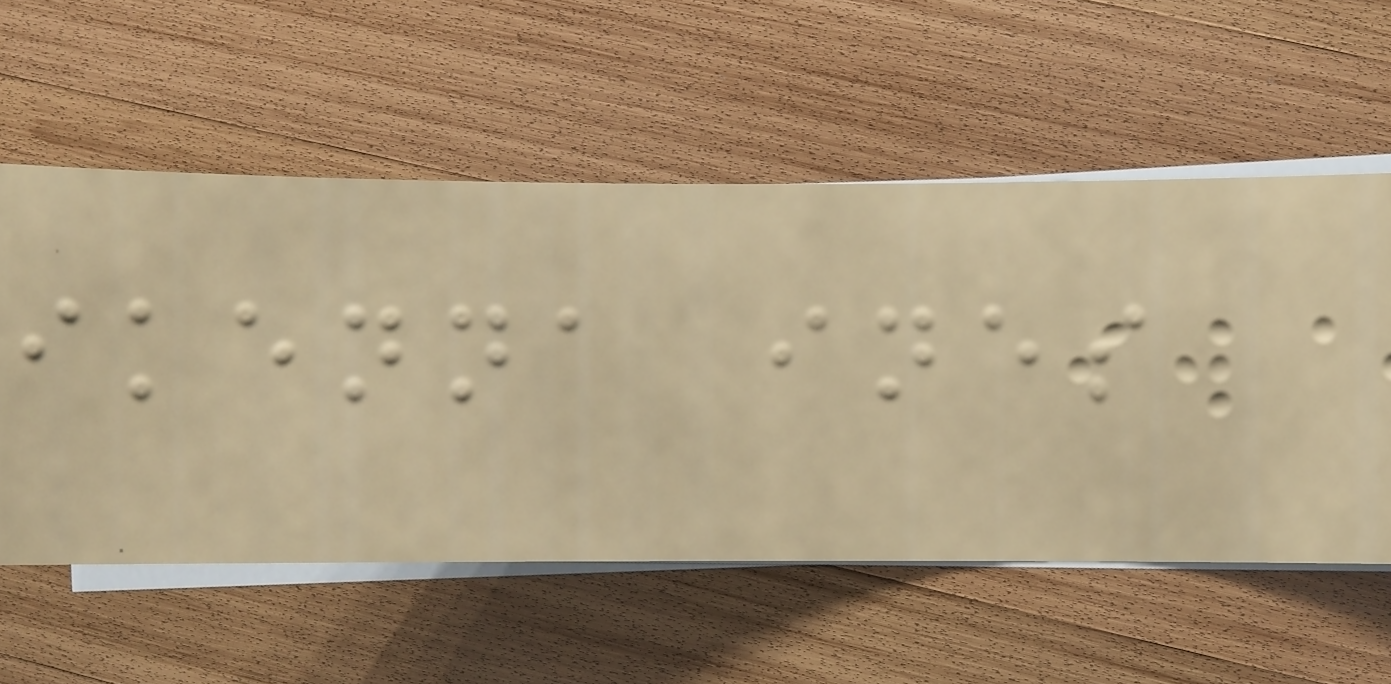ikenna ines
